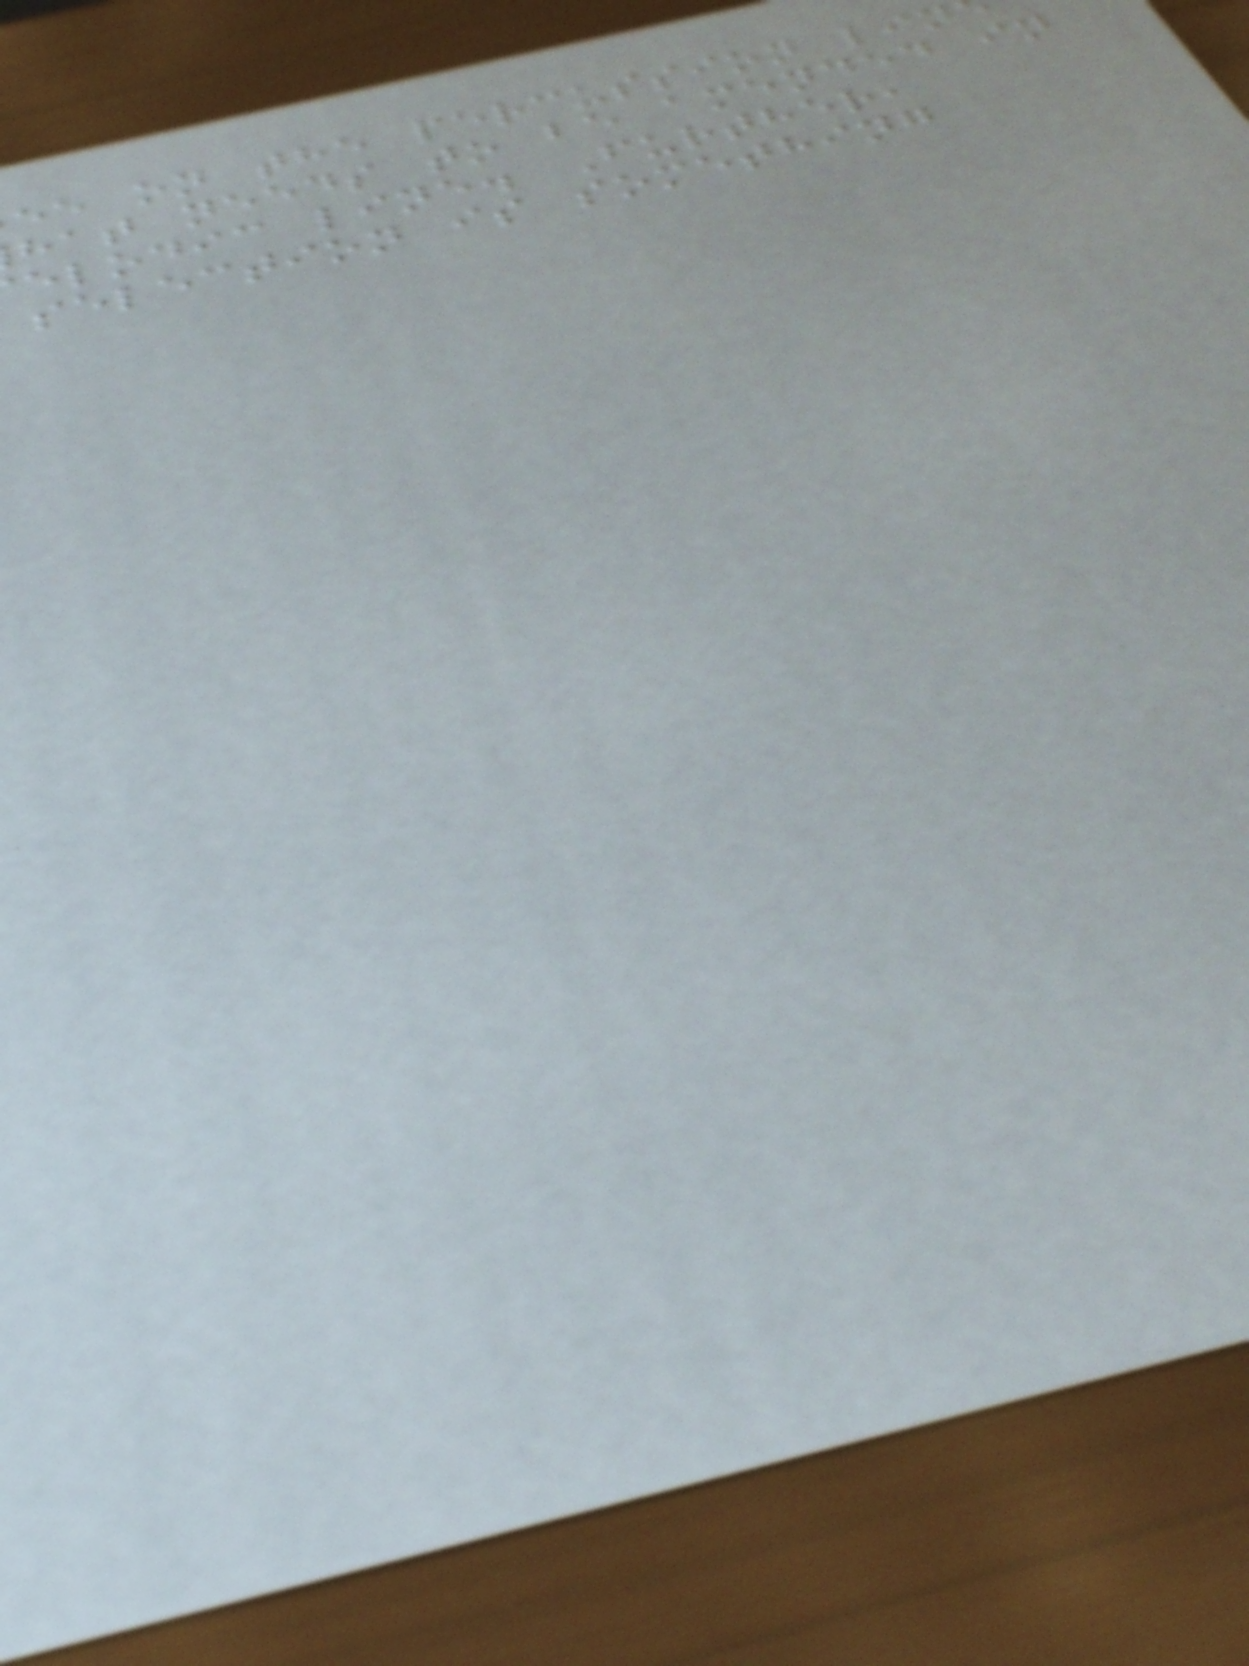ee on the percussion lin
hat needs to be amended in
elodic line. Further,
selection is something
